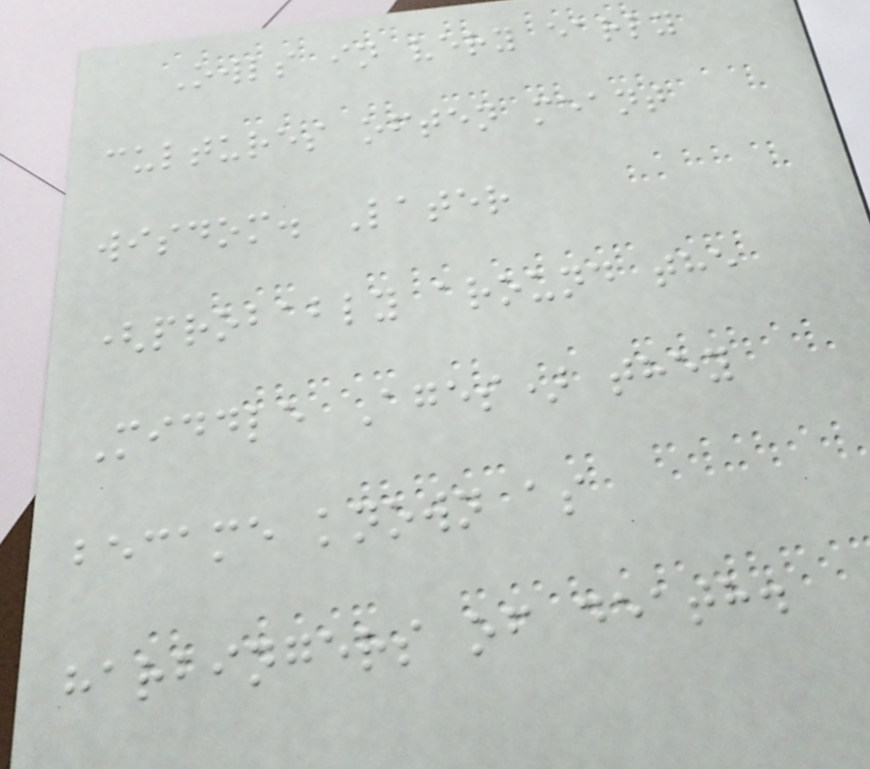Owls in very early
cultures often meant
wisdom. Later
(probably around the
Middle Ages) they
became known as
harbingers of death.
